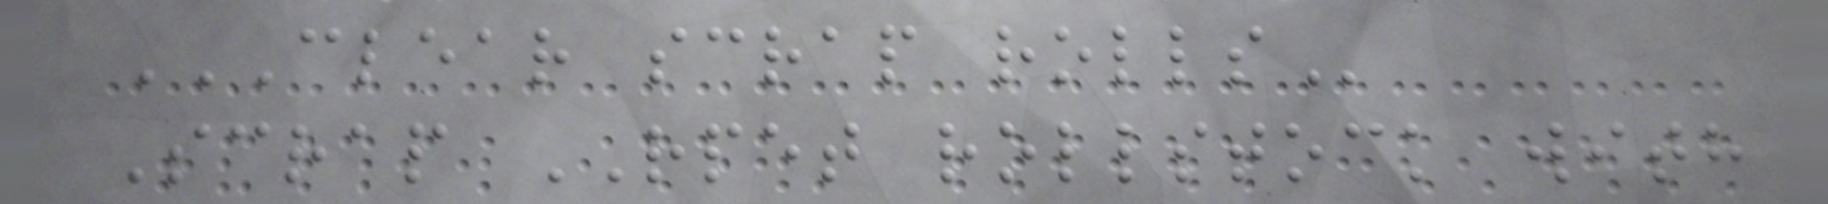CLEAR SCRAP ROLLS
Scrap RPET rollstock with
